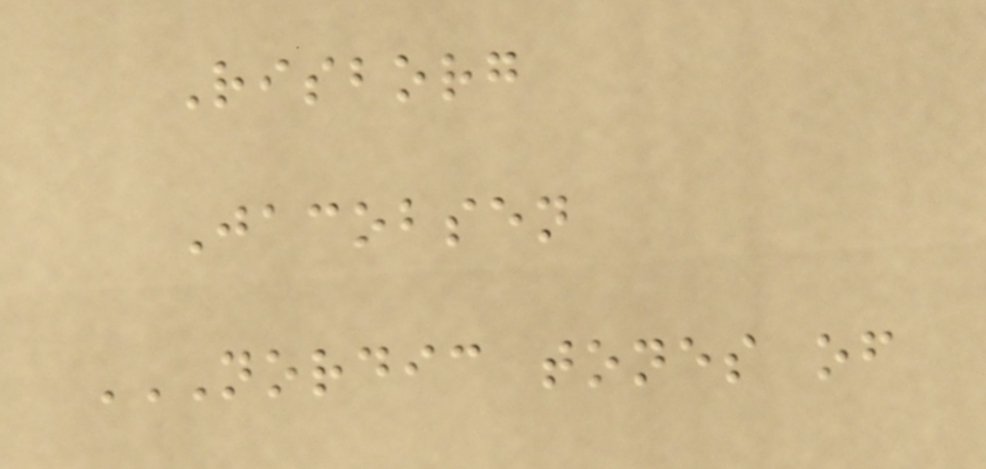Risborg
Jacobsen
NORDIC TONES OF
